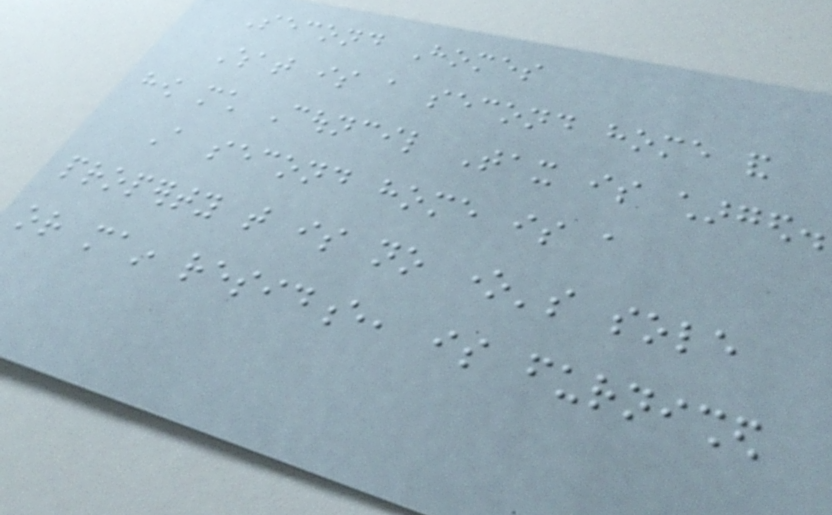Second Homes
What is a second home and
how much Council Tax is charged.
A second home is a
property that is no one's sole
or main residence, is furnished
